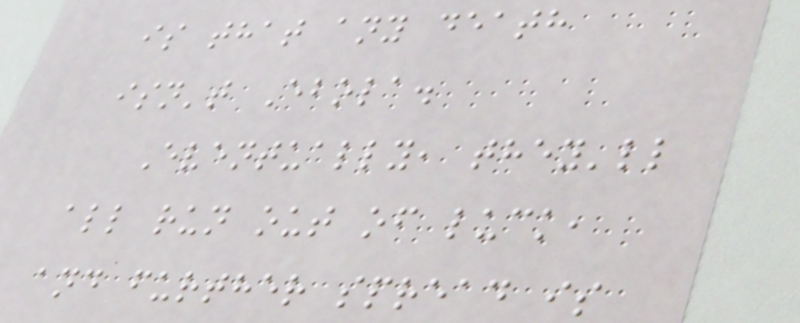is that any death
isn't Ebola.
Eventually, they'll
all run out of luck,
and further spread is
